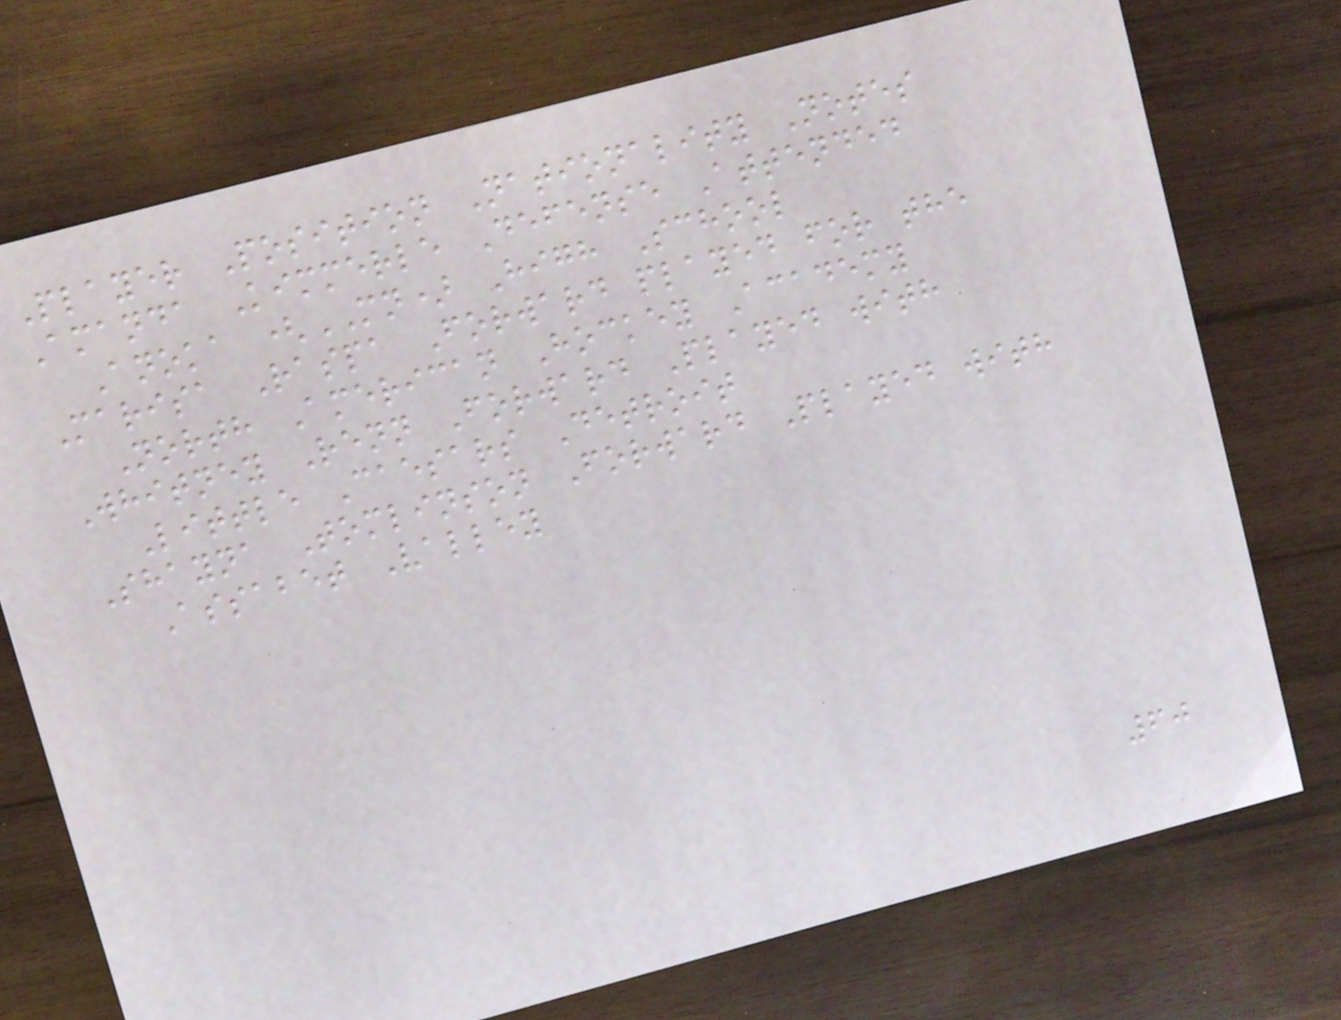Player Position Nationality Notes
Amanda Kimmerle Defense Attended
Anoka (MN) High School
Marisa Raspa Forward played for the
North American Hockey Academy
Whitney Renn Forward Played with
Little Caesars Detroit
Shayna Tomlinson Forward Played with
Assabet Valley
60
